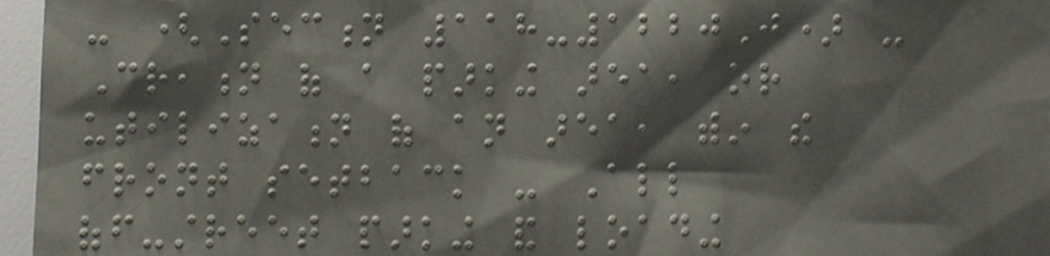- (Section 118-1220J) -
Creation of a parking area, or
utilization of an area, within the
front setback - All
off-street parking and loading
